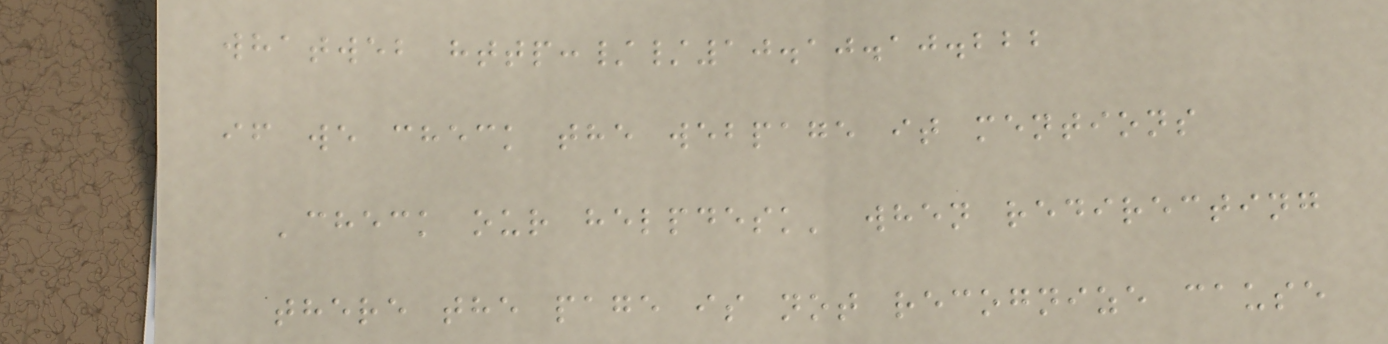whatweb http://10.10.10.222
if we check the webpage it mentions
'check our helpdesk' when redirecting
there the page is not recognize cause
